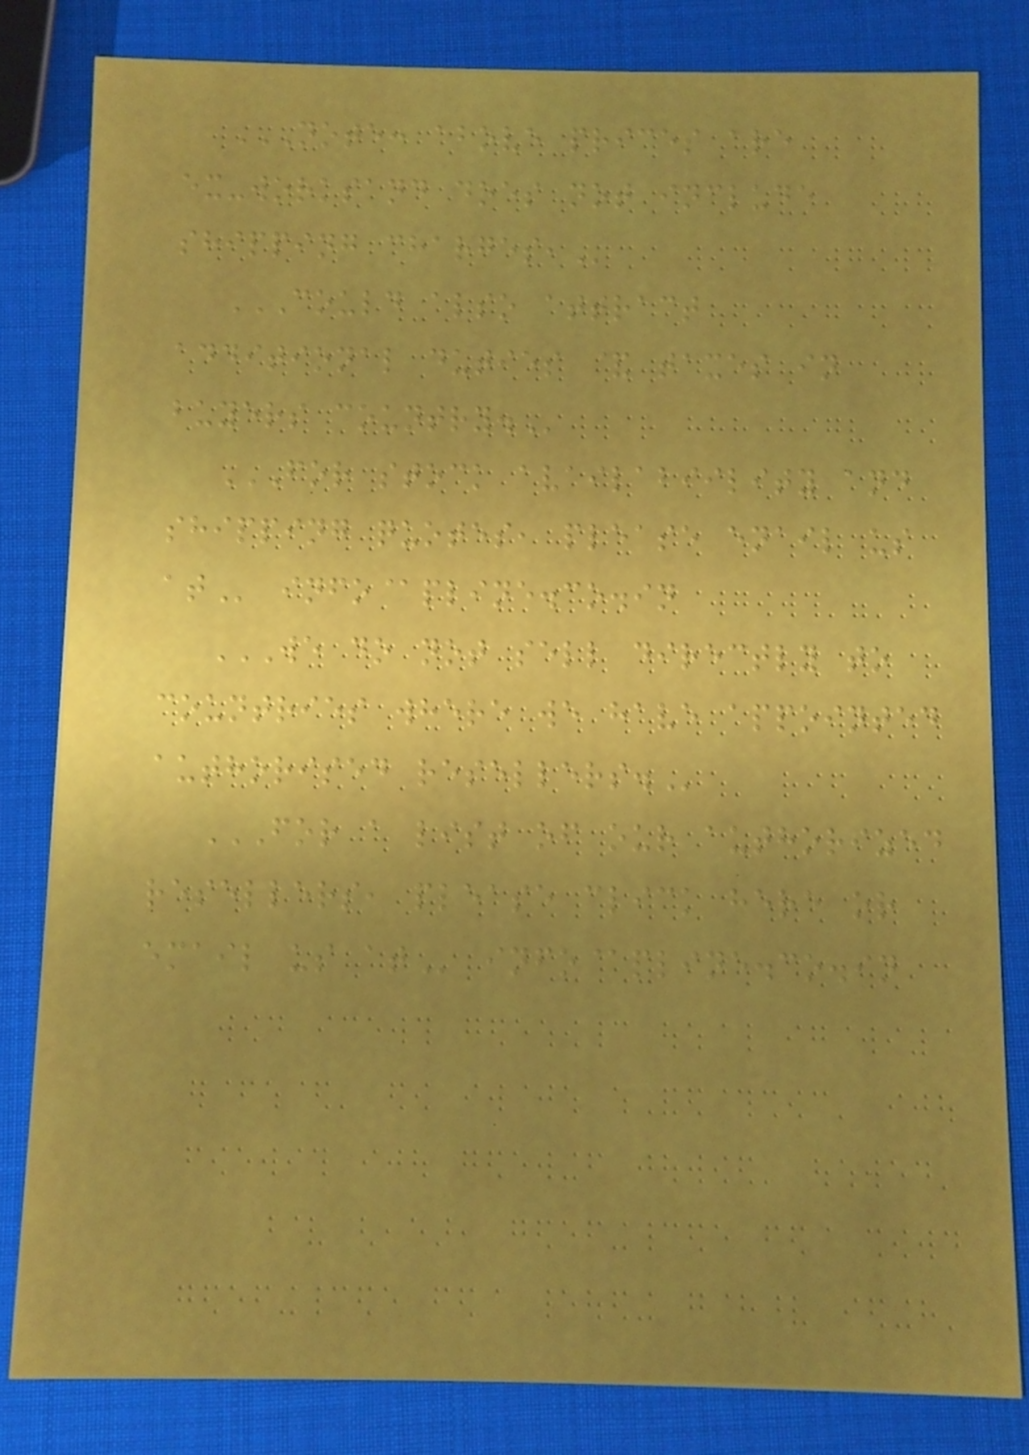NOTE: ABOVE PRICES ARE
EX-WORKSAND DOES NOT INCLUDE
SHIPPING CHARGES,
COULD ALSO ATTRACT
ADDITIONAL DUTIES & TAXES IN
BUYERS COUNTRY.
FOR STOCK AVAILABIILITY AND
SHIPPING QUOTES, PLEASE ENAIL US
AT info@pline.co.in
WE DO NOT SELL DIRECTLY TO
COUNTRIES WHERE WE HAVE APPOINTED
AUTHORISED RESELLERS.
FOR A LIST OF OUR AUTHORIZED
RESELLERS, PLEASE CLICK HERE OR
EMAIL US AT info@pline.co.in
